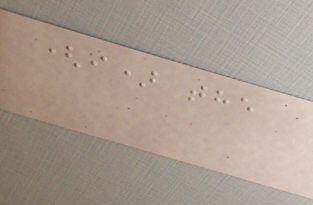(i) the
